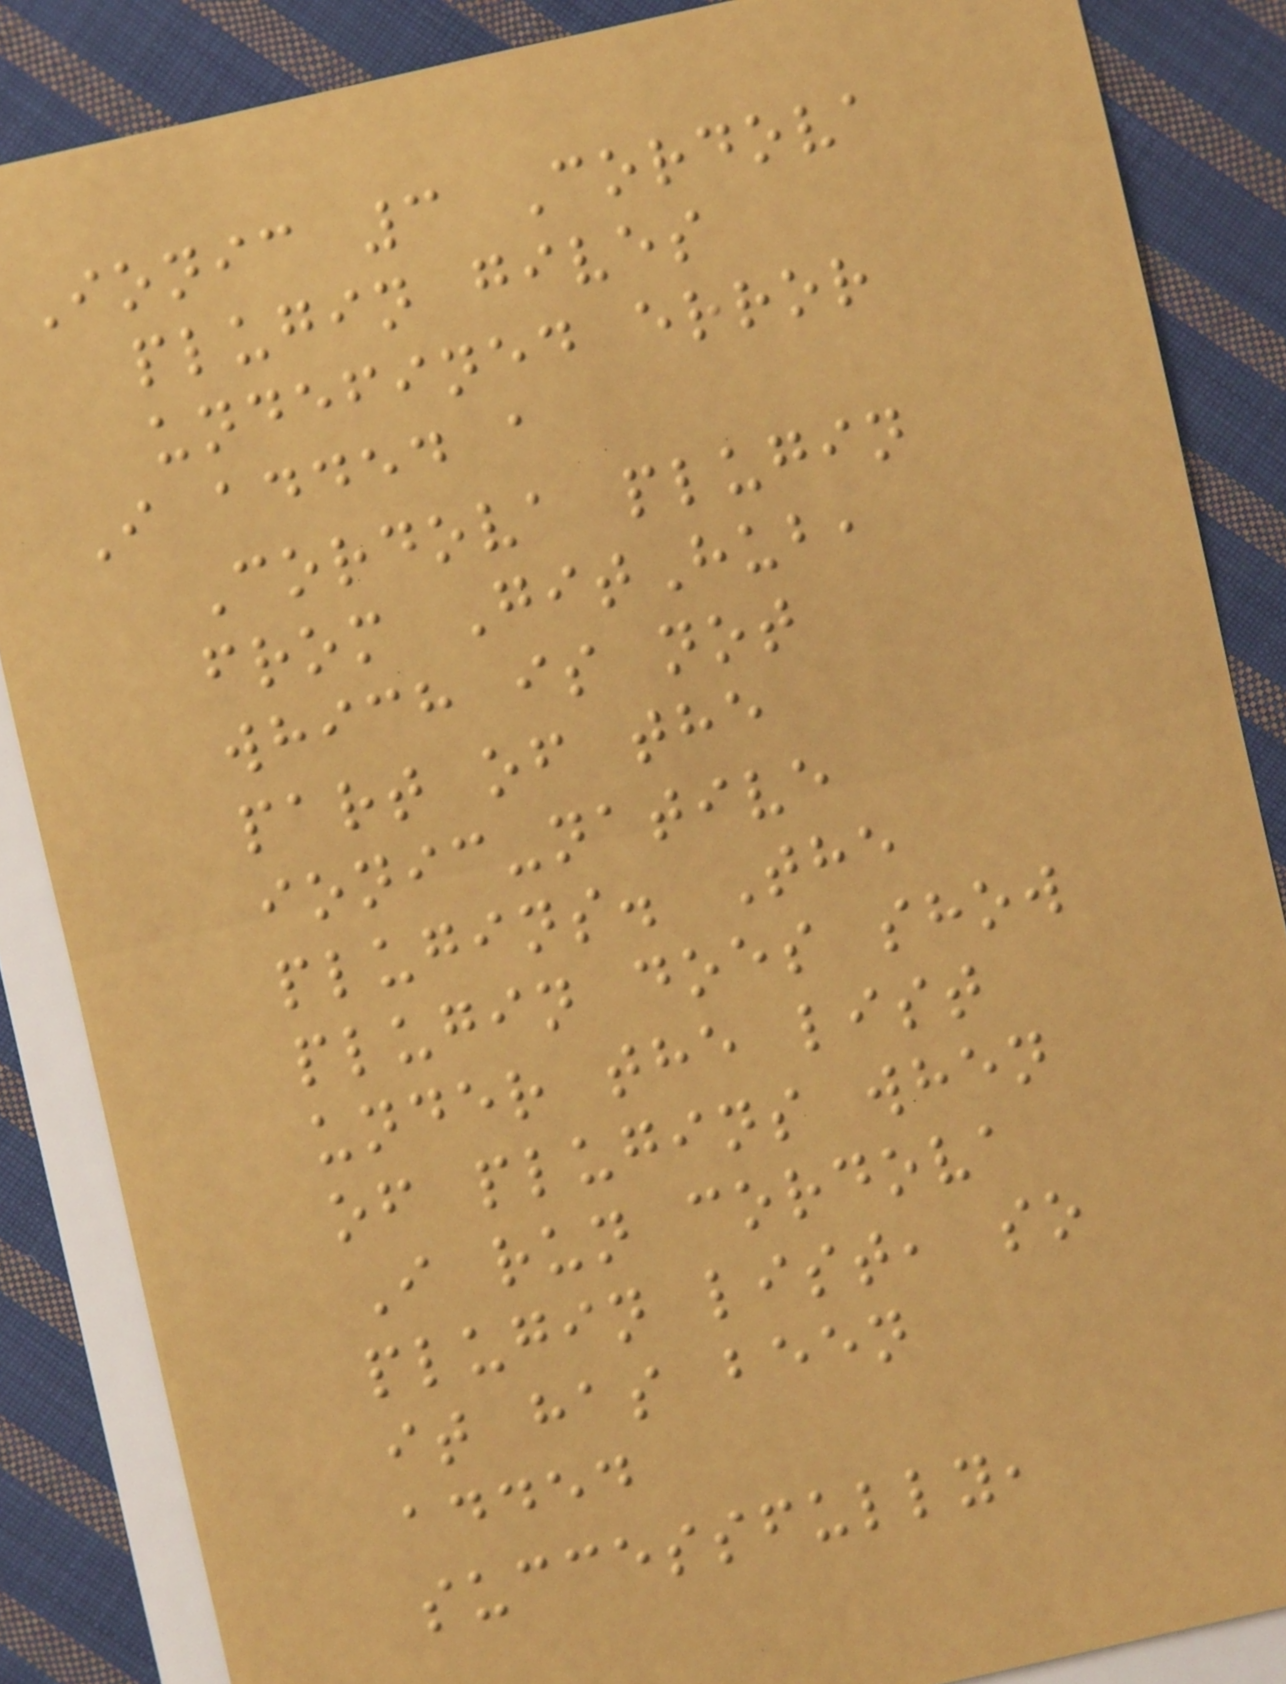Ionic 3 Cordova
plugin gives
undefined error
I added a
Cordova plugin
from GitHub,
which is not
part of the
ionic-native
plugins. The
plugin does show
under the list
of plugins when
I run cordova
plugin list, so
it has been
added
successfully,
